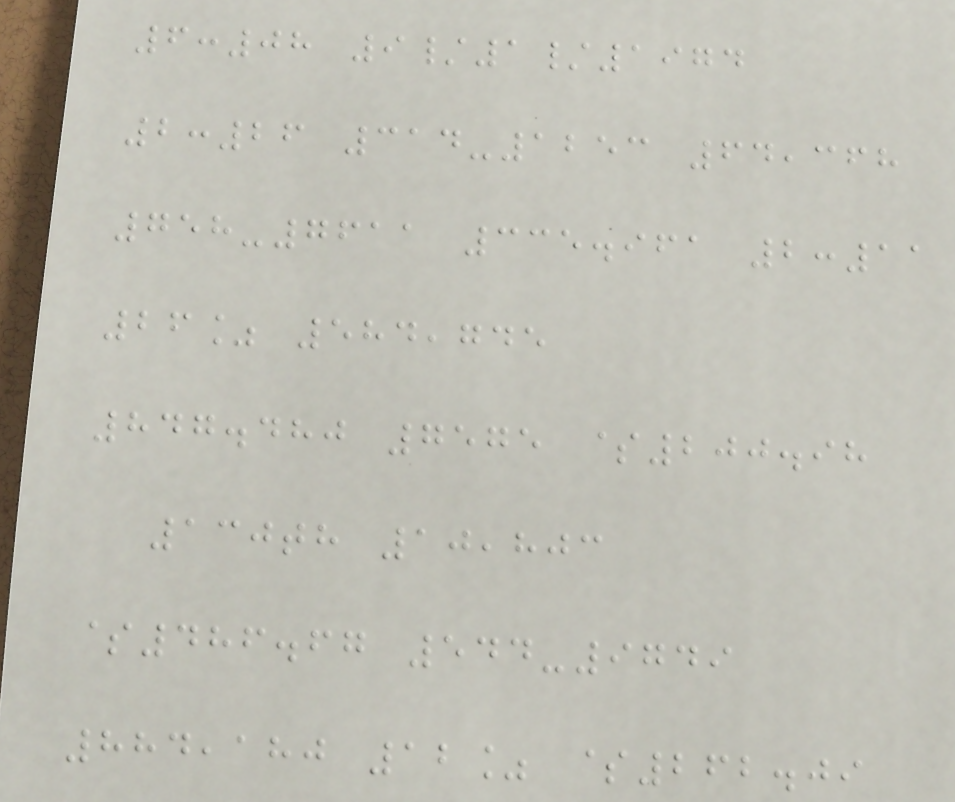6:08 9/1/1974
2:26 314-1253 64,368
758-7611 335.961 2:11
26% 584,745
847.480 7575 $200.98
130th 10,803
$486.67 544-9749
884,180 12% $262.09
